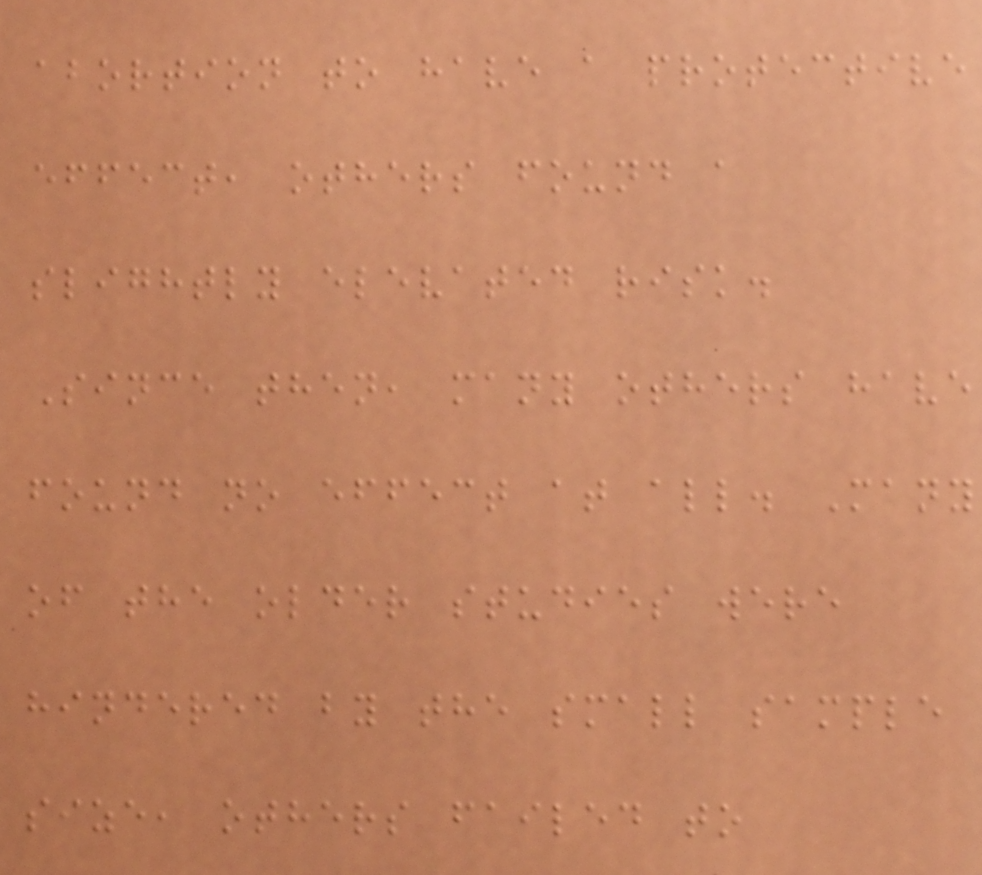abortion to have a protective
effect, others found a
slightly elevated risk.
Since then, many others have
found no effect at all. Many
of the older studies were
hindered by the small sample
size, others failed to
